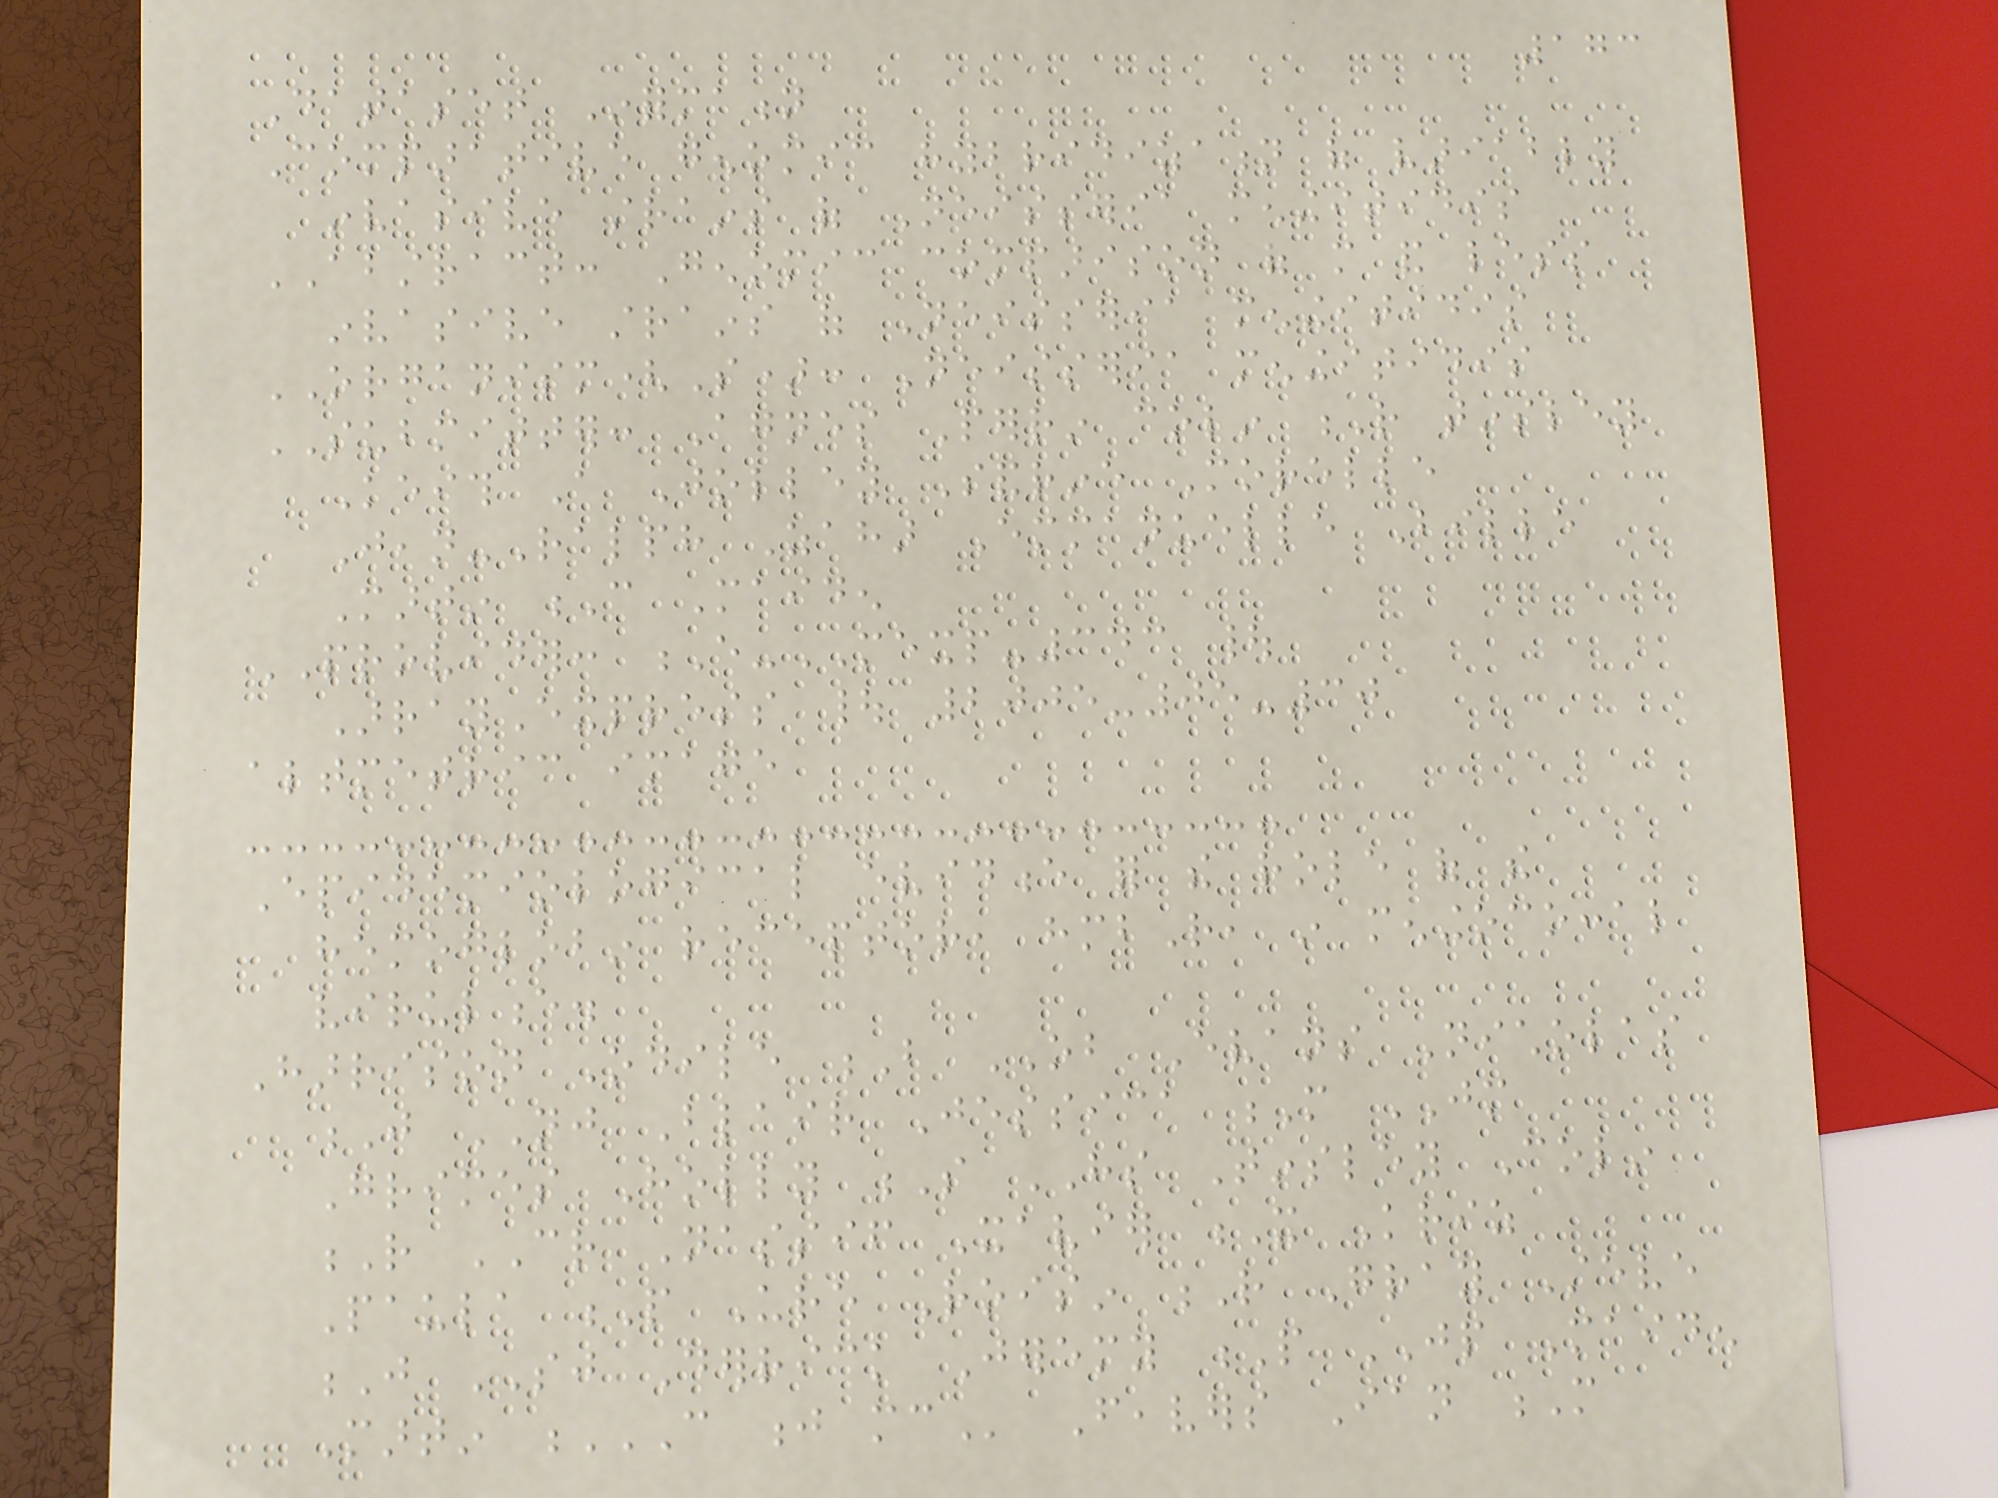173
Dataset Information
Comparative genomic hybridization of variably
invasive strains of Neisseria meningitidis
ABSTRACT: Genomic comparison of more and less
invasive strains of Neisseria meningitidis
ORGANISM(S): Neisseria meningitidis
SUBMITTER: Agnes Perrin colin R tinsley
Keith A Jolley Sandrine Morelle
Jean-Ralph Zahar Emmanuelle Bille
Martin C Maiden
PROVIDER: E-MEXP-343 |
ArrayExpress | 2005-05-30
altmetric image
Epidemiological evidence for the role of the
hemoglobin receptor, hmbR, in meningococcal
virulence.
Harrison Odile B OB Evans Nicholas
J NJ Blair Jessica M JM
Grimes Holly S HS Tinsley Colin
R CR Nassif Xavier X Kriz
Paula P Ure Roisin R Gray Steve
J SJ Derrick Jeremy P JP Maiden
Martin C J MC Feavers Ian M
